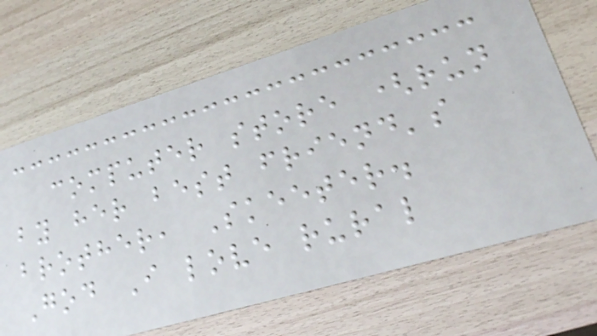computer store (run
by her best friend's
brother, Skeeter.
God I love rural
